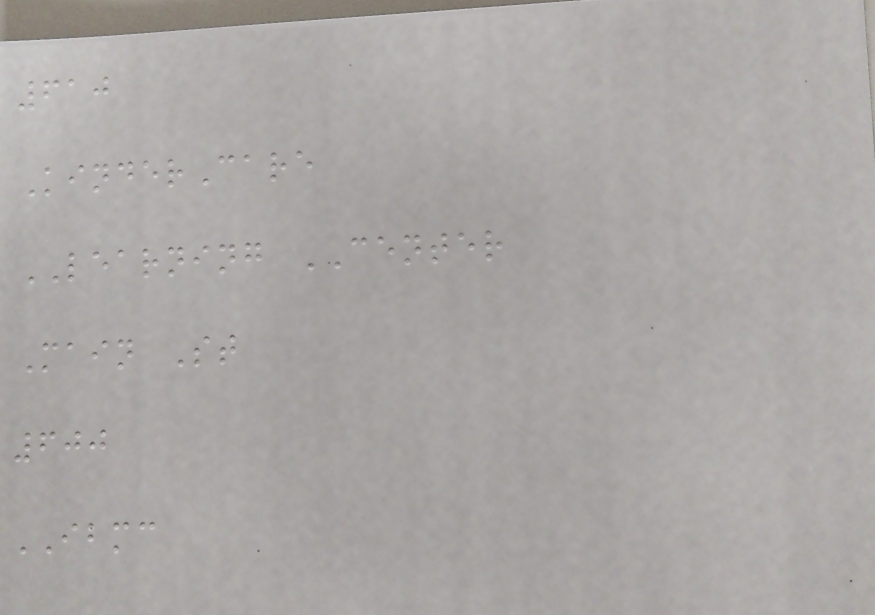610
KinderCare
LEARNING CENTER
Main St
600
IBMC
